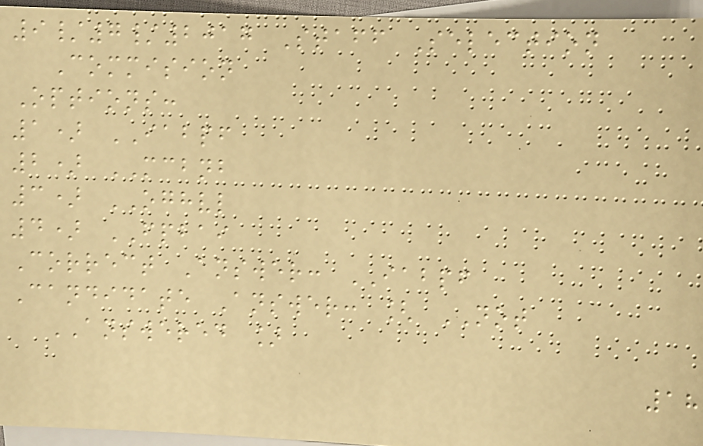9/7/2017 Staff Selection
Commision
Options:
1) IABPF
2) MCBNB
3) OGHVL
4) FPBAI
Correct Answer: IABPF
Candidate Answer: [ NOT
ANSWERED ]
18
